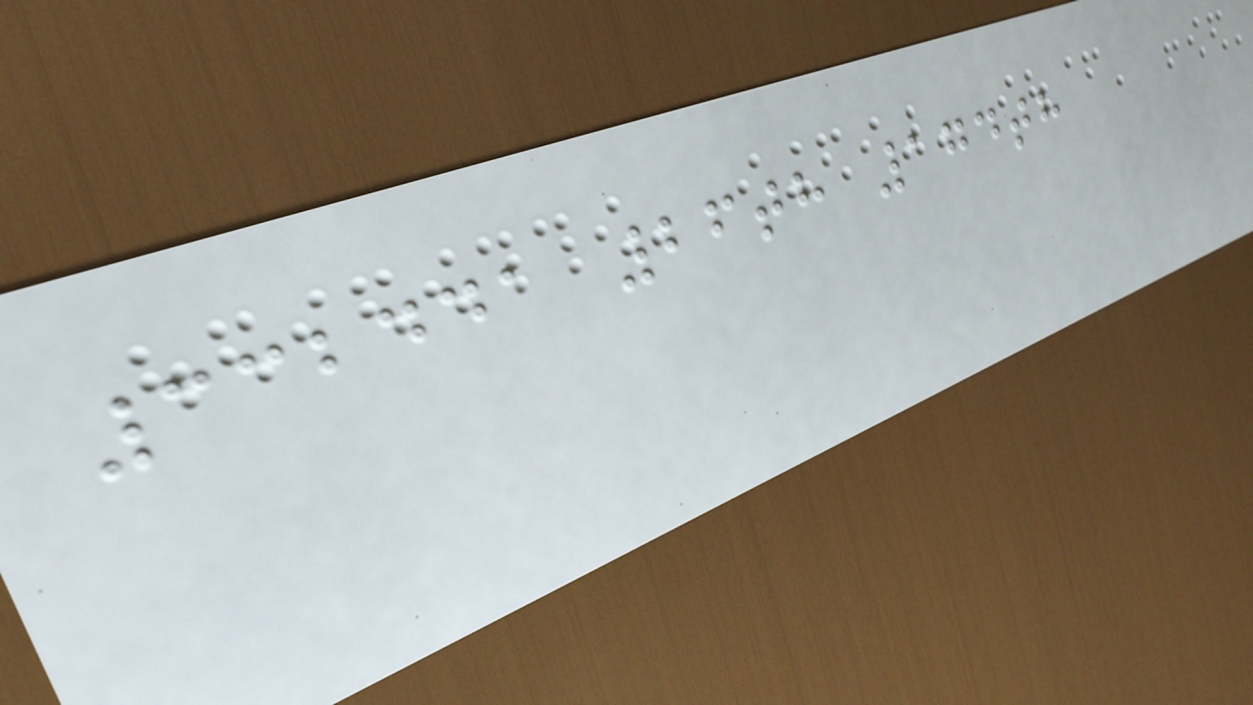332441 26th 174th
